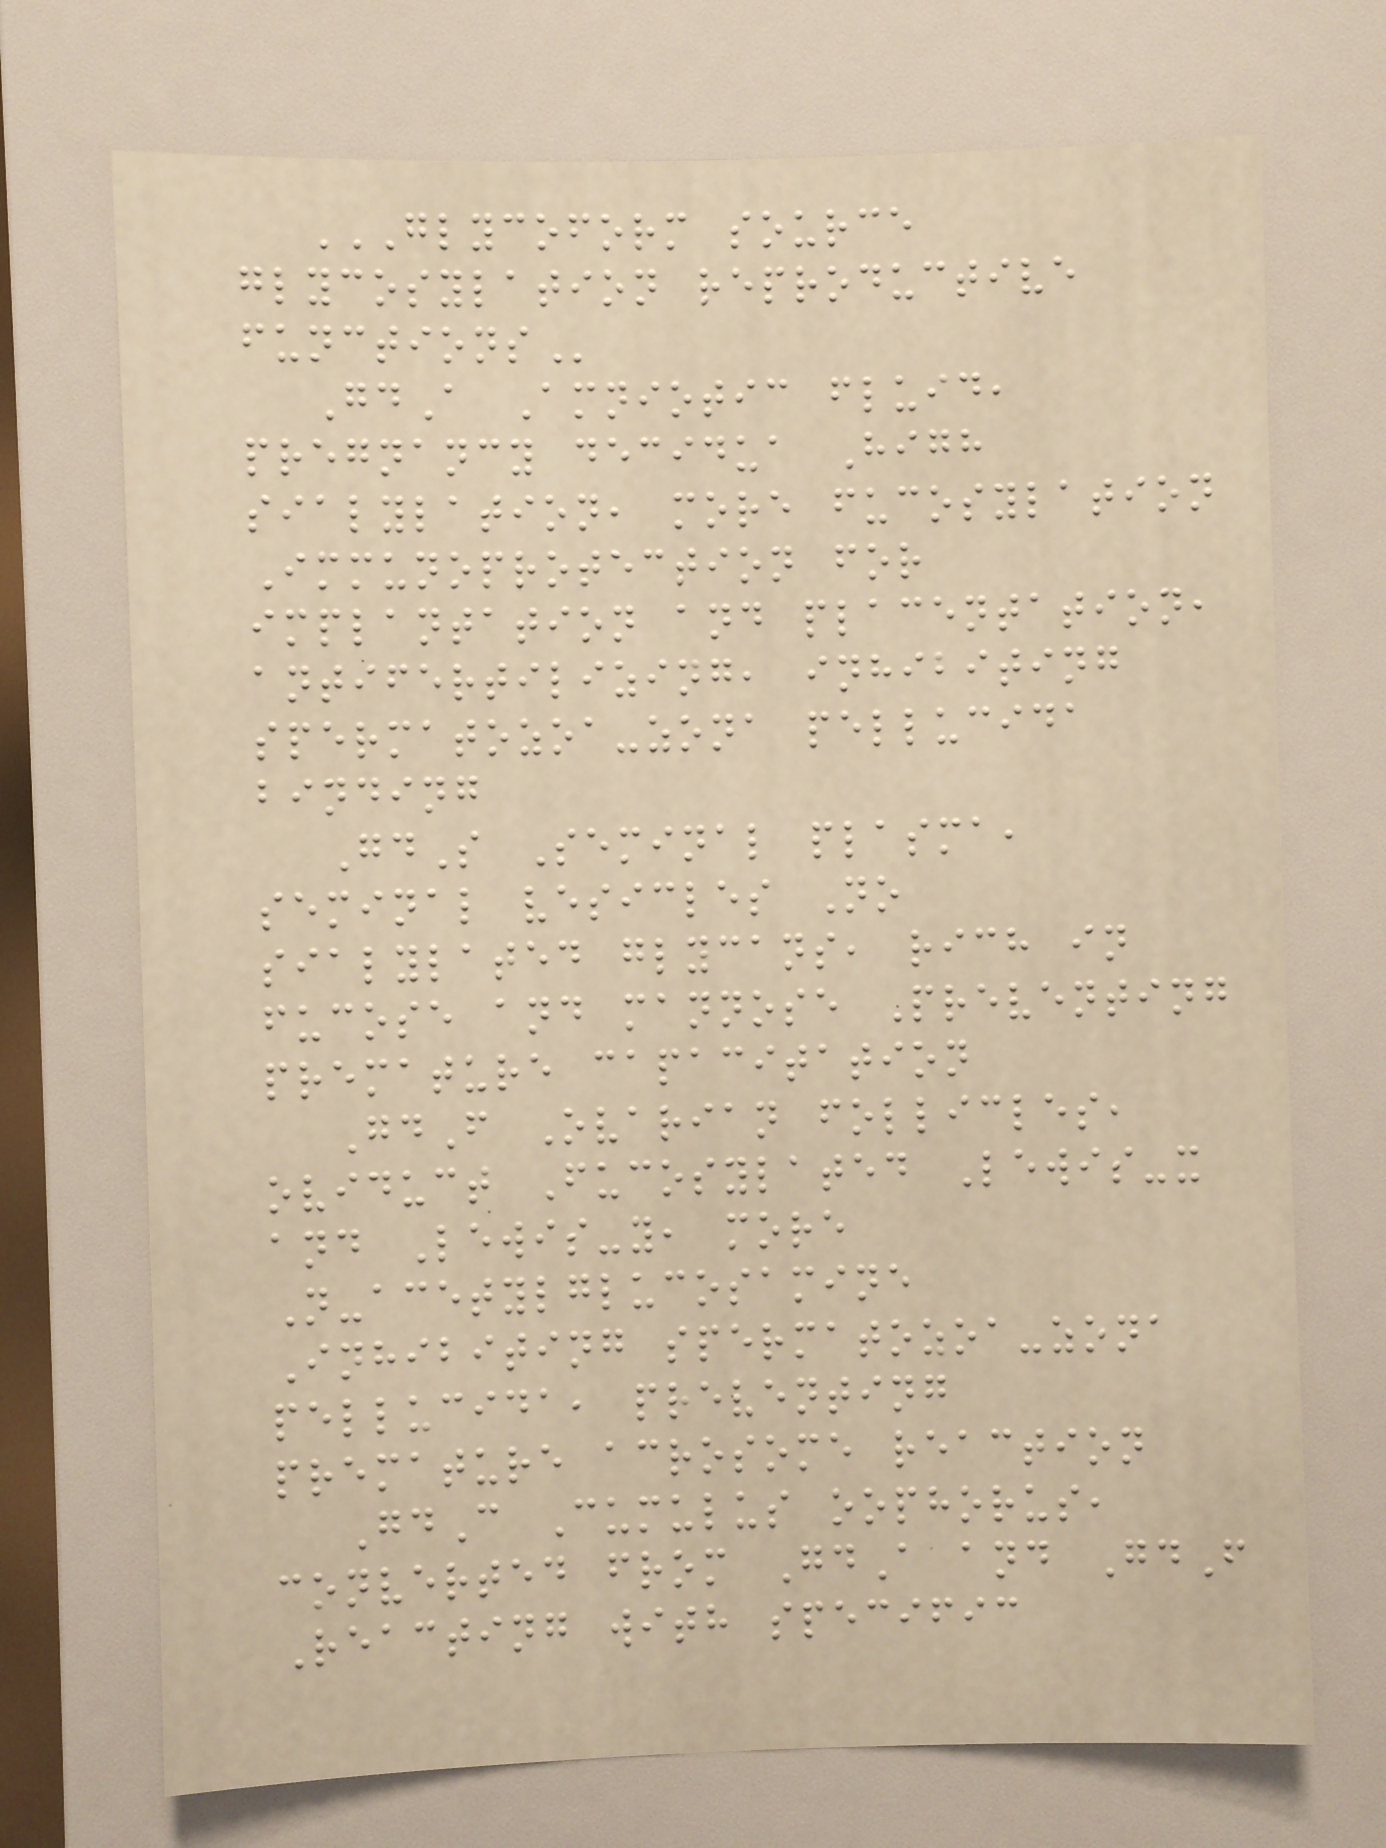GLYCOFORM SOURCE
GLYCOSYLATION REPRODUCTIVE
FUNCTIONS
GdA Amniotic fluid,
pregnancy decidua High
sialylation, more fucosylation
Immunoprotection for
implantation and placentation,
antifertilizing, inhibiting
spermatozoa-zona pellucida
binding
GdS Seminal plasma,
seminal vesicles No
sialylated glycans, rich in
fucose and mannose Preventing
premature capacitation
GdF Ovarian follicles,
oviduct Fucosylated Lewis-x
and Lewis-y, more
N-acetylglucosamine
Inhibiting spermatozoa-zona
pellucida, preventing
premature acrosome reaction
GdC Cumulus oophorus,
converted from GdA and GdF
Reacting with specific
